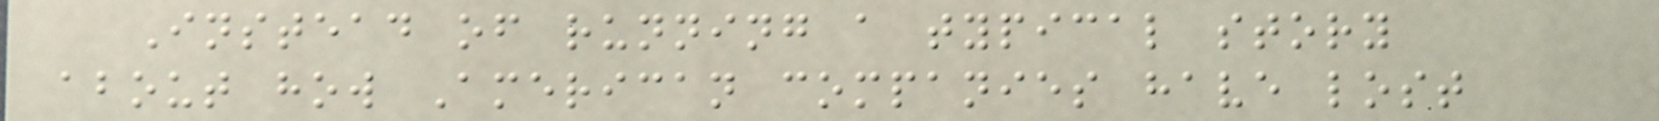Instead of running a typical story
about how American companies have lost
